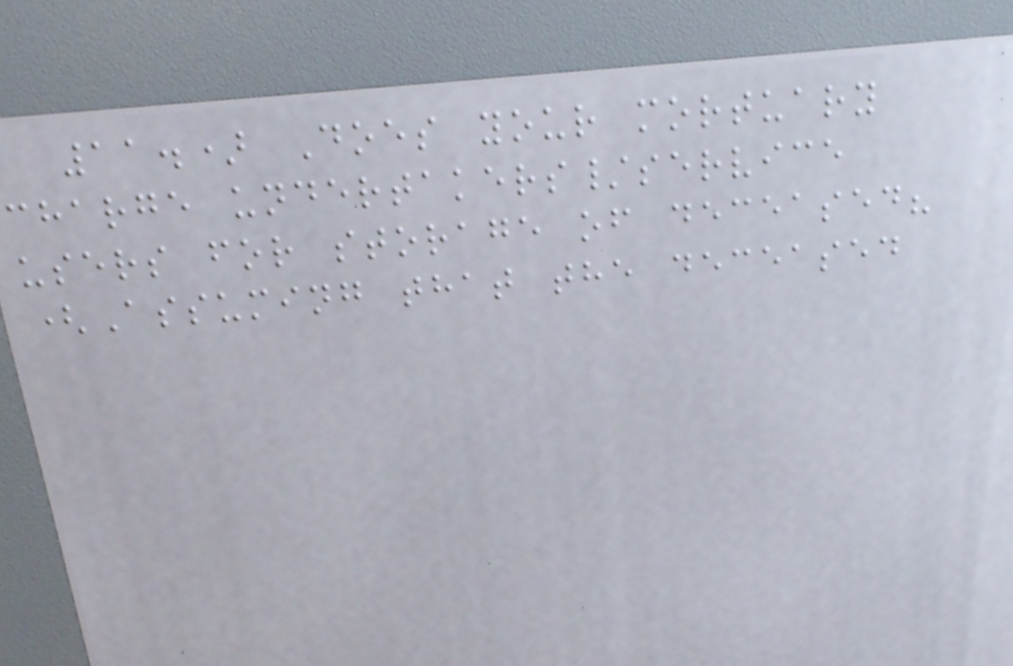11.) Does your mortuary
charge undertakers/service
users for storage of deceased?
(Assuming that the deceased
